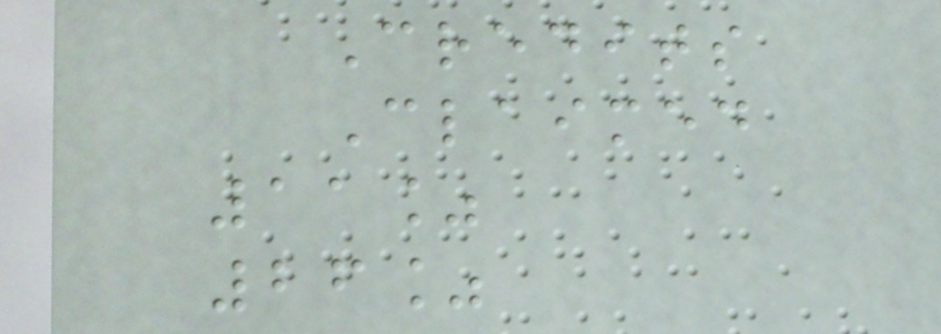Credits
Claimed
11%
26%
